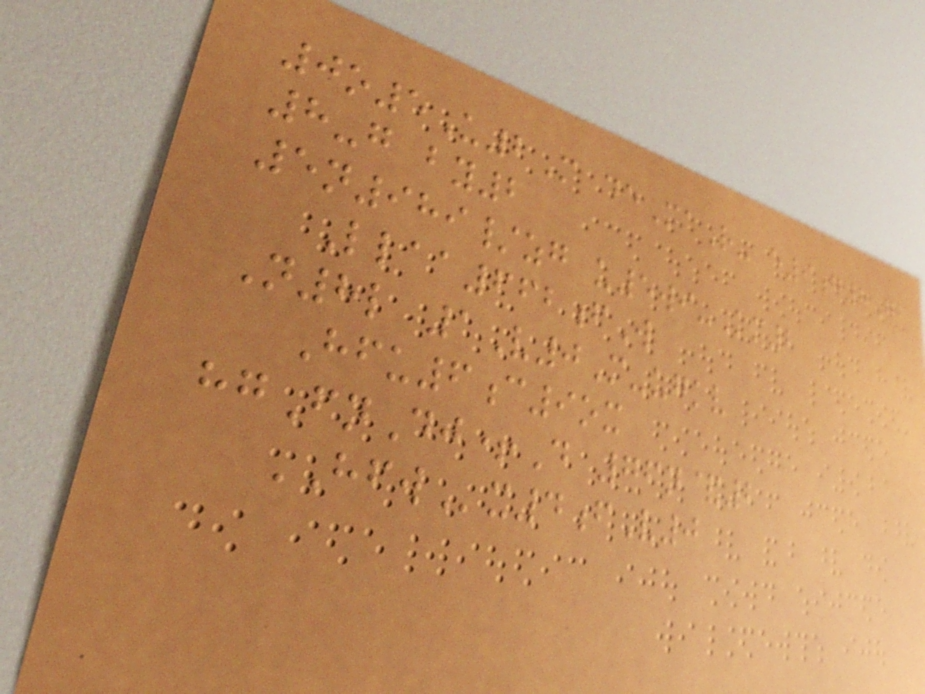0o5U2M deMaR- e9g8Gb
8-g by2
5n989/zg u5wi-Km2
Llaa662fW
N8l 1V0M-ugkv
Hfu6c9ox
hgFnDj+D 76n&2
HFWx4fV0
